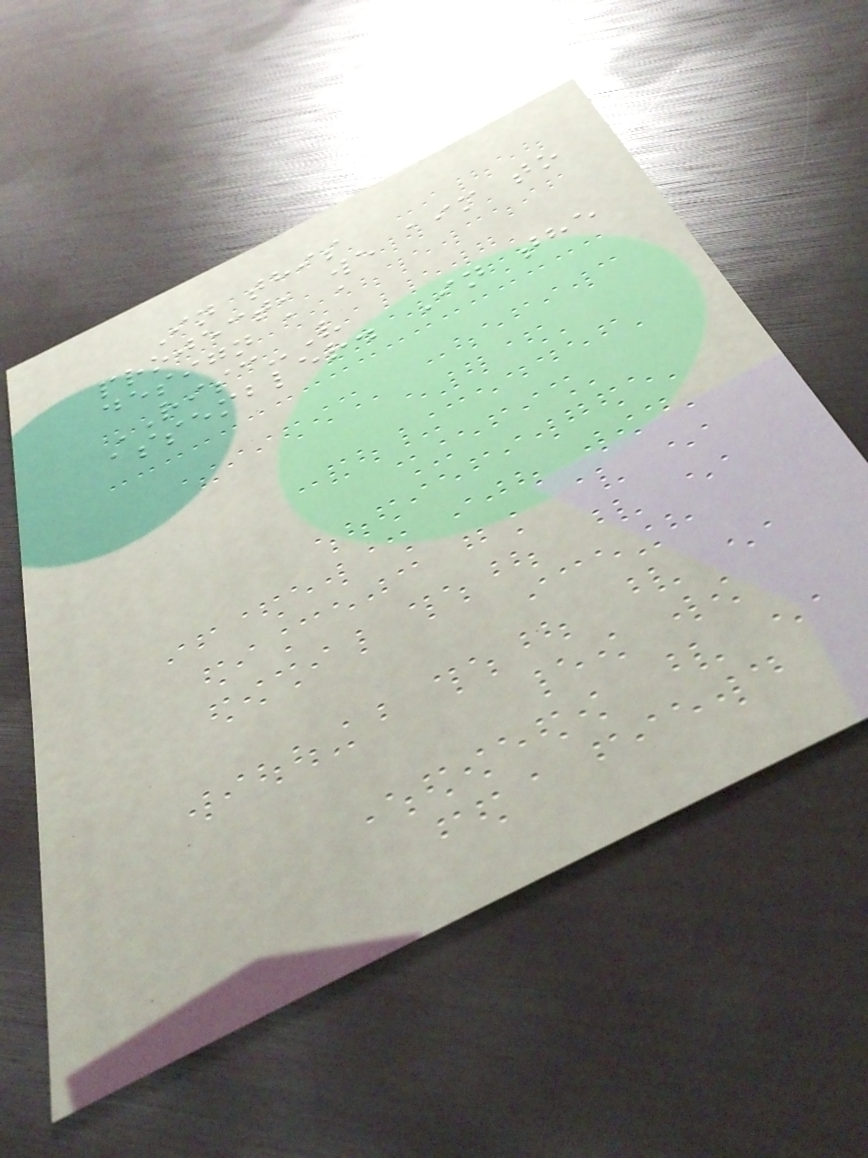In this
project, we aim to
design a a
RISC-V
assembler. In the
